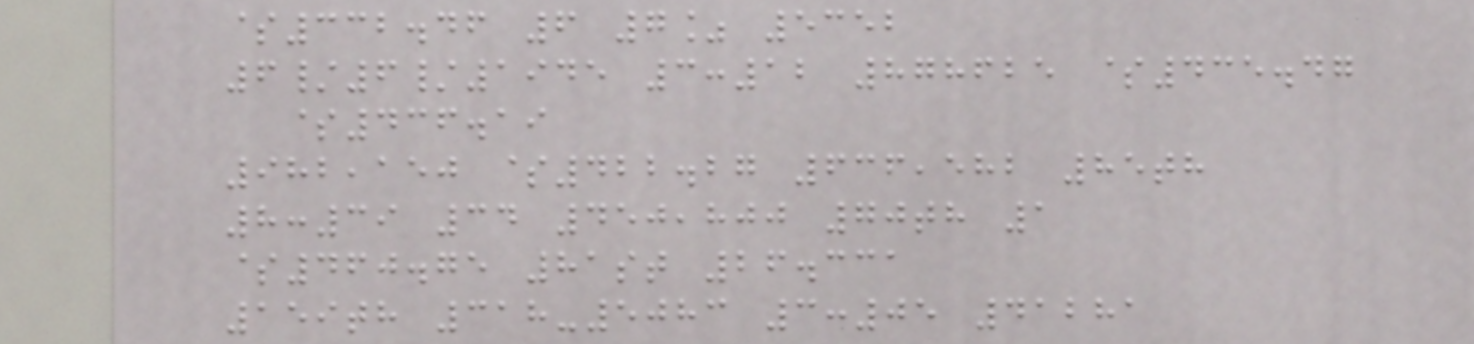$332.46 6 7% 5352
6/6/1945 3:12 878625 $435.47
$436.19
982,150 $422.27 636,582 85th
8:39 34 450,800 70th 1
$460.75 81st 26.331
159th 318-5083 3:05 41281
